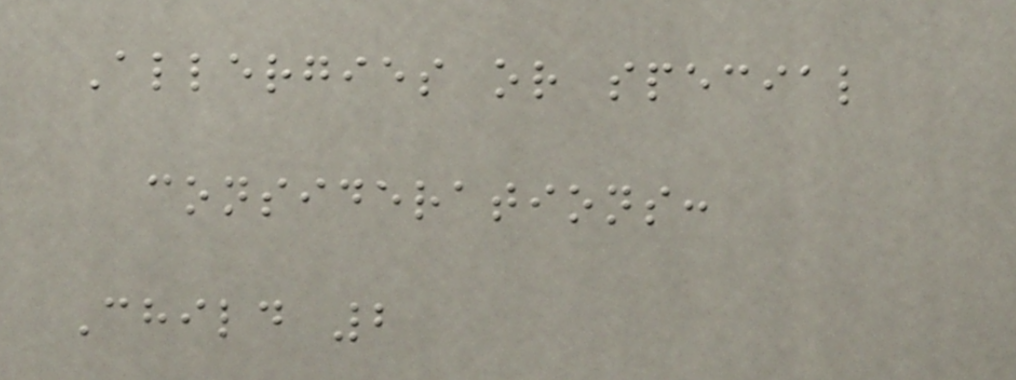Allergies or special
considerations:
Child 2
